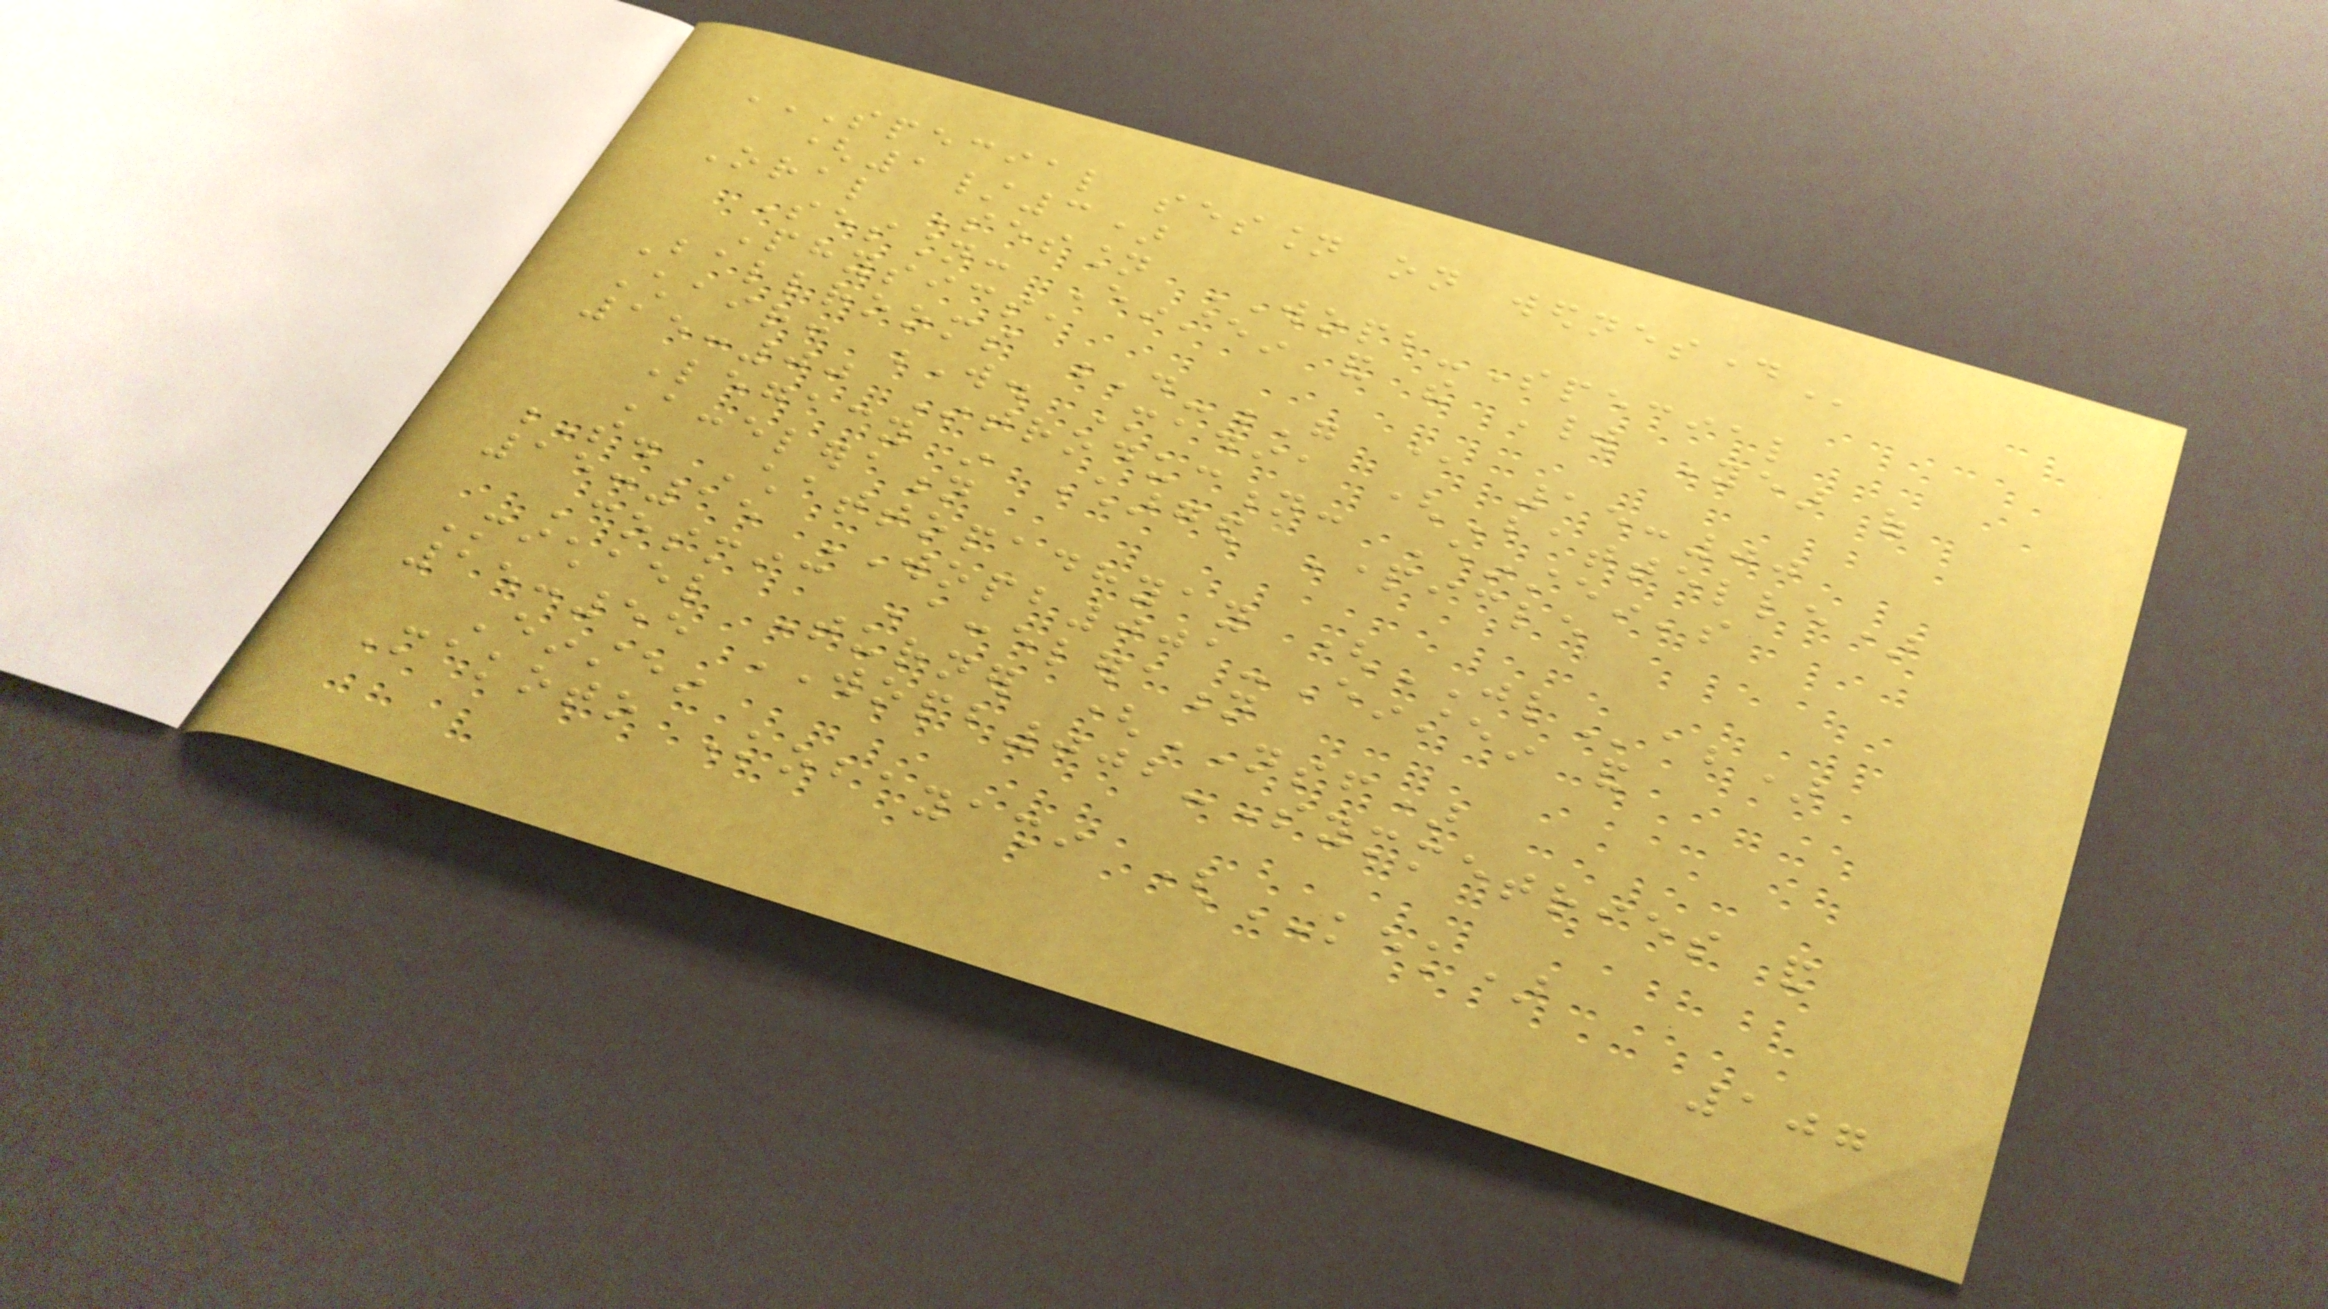SPECIAL SESSION ON WEDNESDAY
(1/3)
Oral Session WOPB-Special
Session: Einstein and the World Year of
Physics,
Ballrooms D-G @ 15:00
Chair: W. Madia (Battelle)
15:00 Introduction: Einstein's
Legacy in Charged Particle
Acceleration
S. Chattopadhyay (JLab)
15:15 WOPB001-Einstein and
Cosmic Acceleration
Michael Turner (NSF)
15:55 WOPB002-Symmetries and
Einstein
Makoto Kobayashi (KEK)
107
